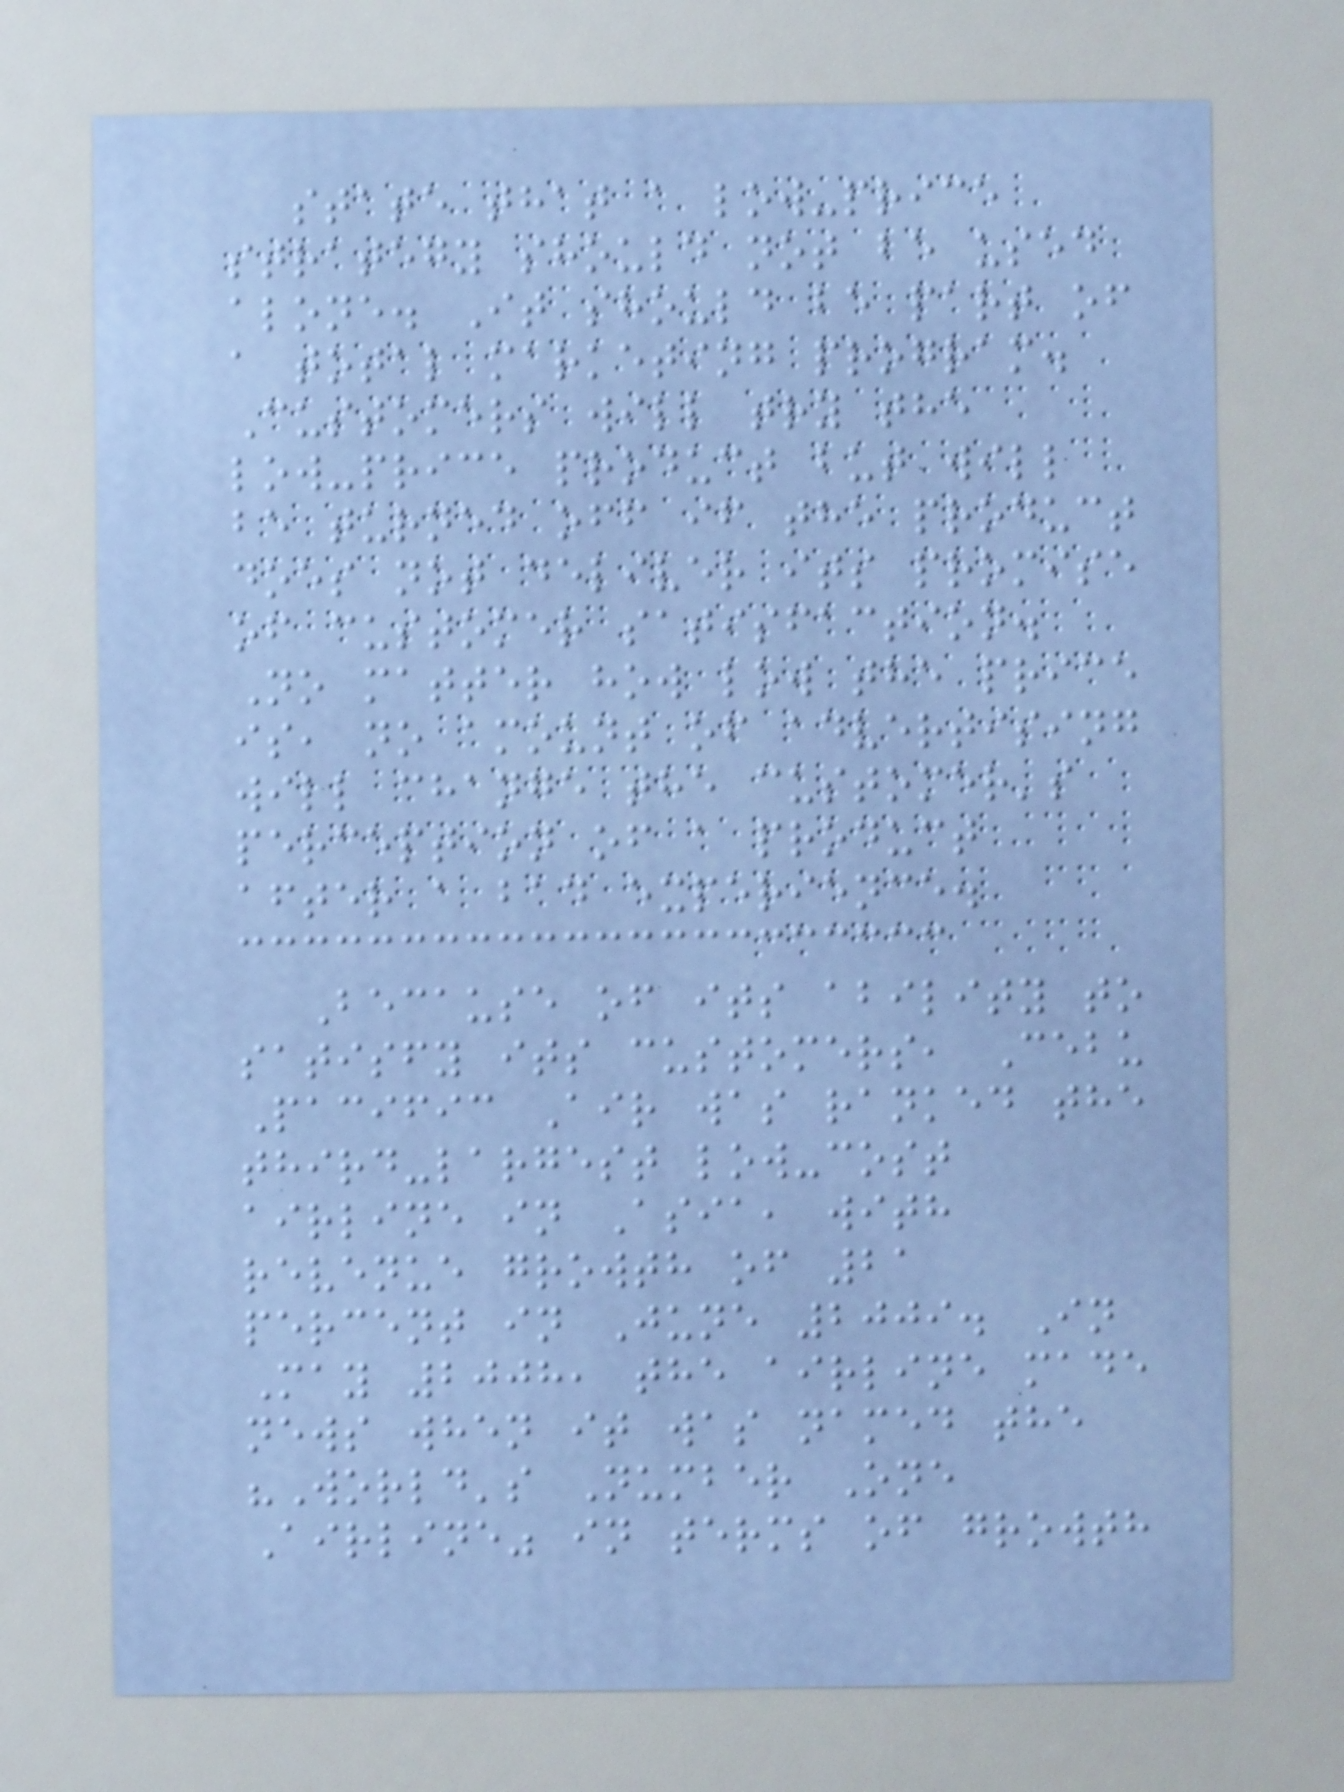state that a low-price
strategy should not be used
alone. It should be part of
a total marketing program.
Customers will try the
low-price product but will
be turned off if the product
does not deliver its promise
of customer satisfaction.
No matter how low the price
is, no amount of advertising
will change the customer's
perception of a product
after a bad experience.
Because of its ability to
satisfy its customers, Cebu
Pacific Air was ranked the
third-largest low-cost
airline in Asia, with
revenue growth of 21
percent in June 2009. In
May 2008, the airline made
news when it was named the
"World's Number One
Airline" in terms of growth
